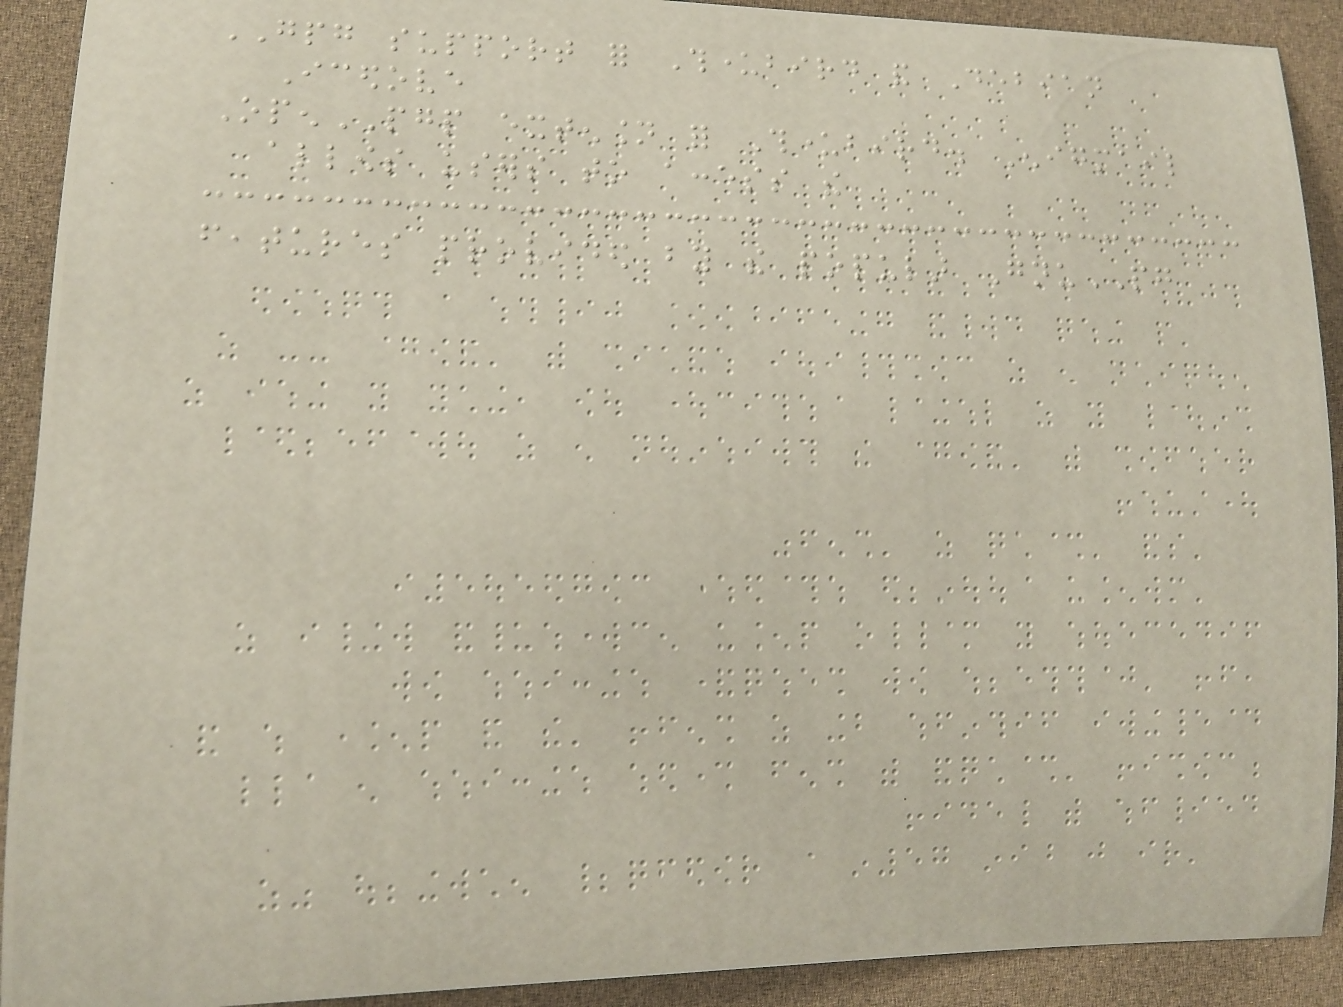GPG support for Thunderbird and Debian
Icedove
OpenPGP extension for Thunderbird. Enigmail
allows users to access the
features provided by the popular GnuPG
